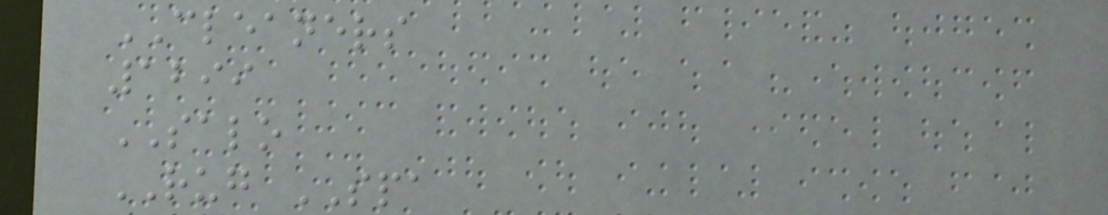CLEANERS
1299
SALO
RUG SPA
